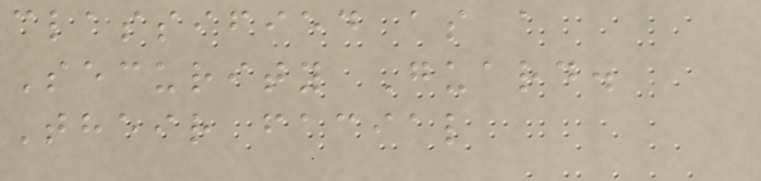classified as a
Security Guard.
Their facial
